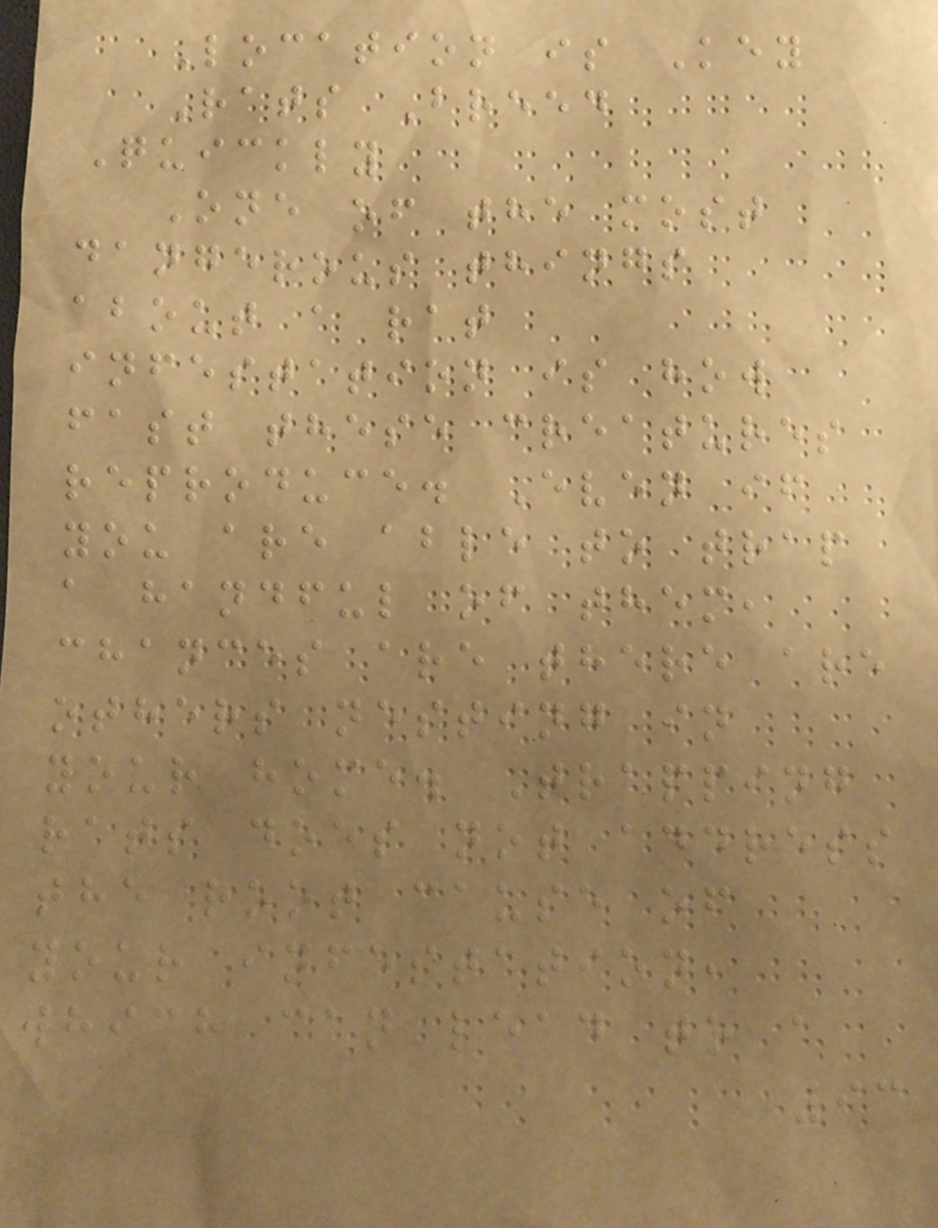Location is Key
Rats Breed
Quickly
One of the most
dangerous things
about a rat
infestation is how
fast these creatures
reproduce. Even if
you are able to trap
a handful of them,
chances are there are
others nesting in
your home. Trapping
rats does not address
the root cause of
your infestation,
which can lead to a
93
